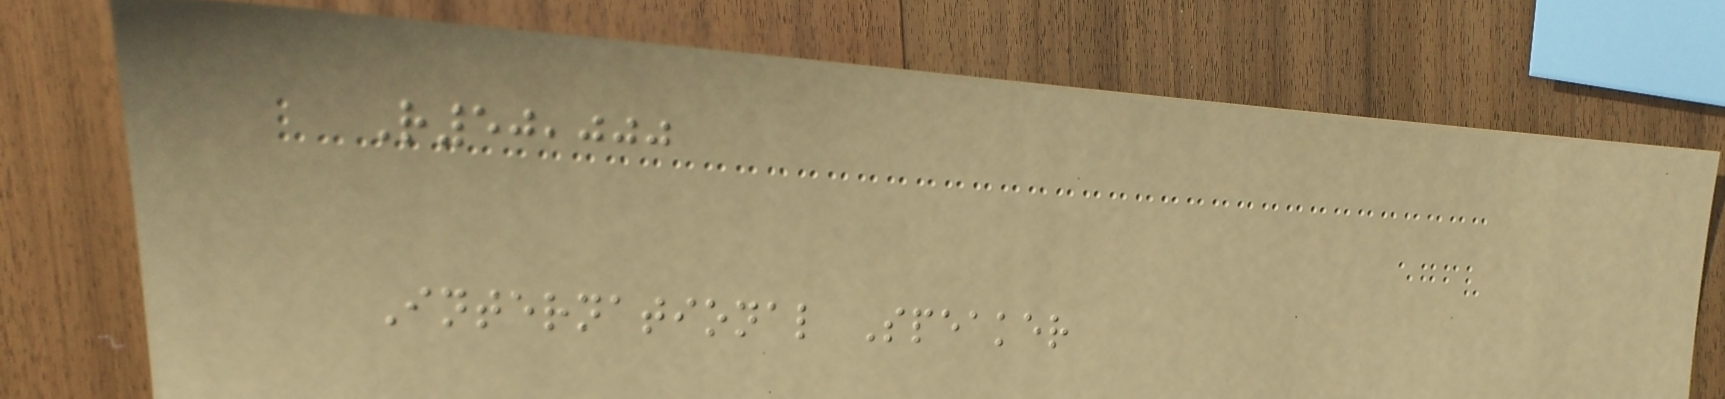R50,000
International Speaker
